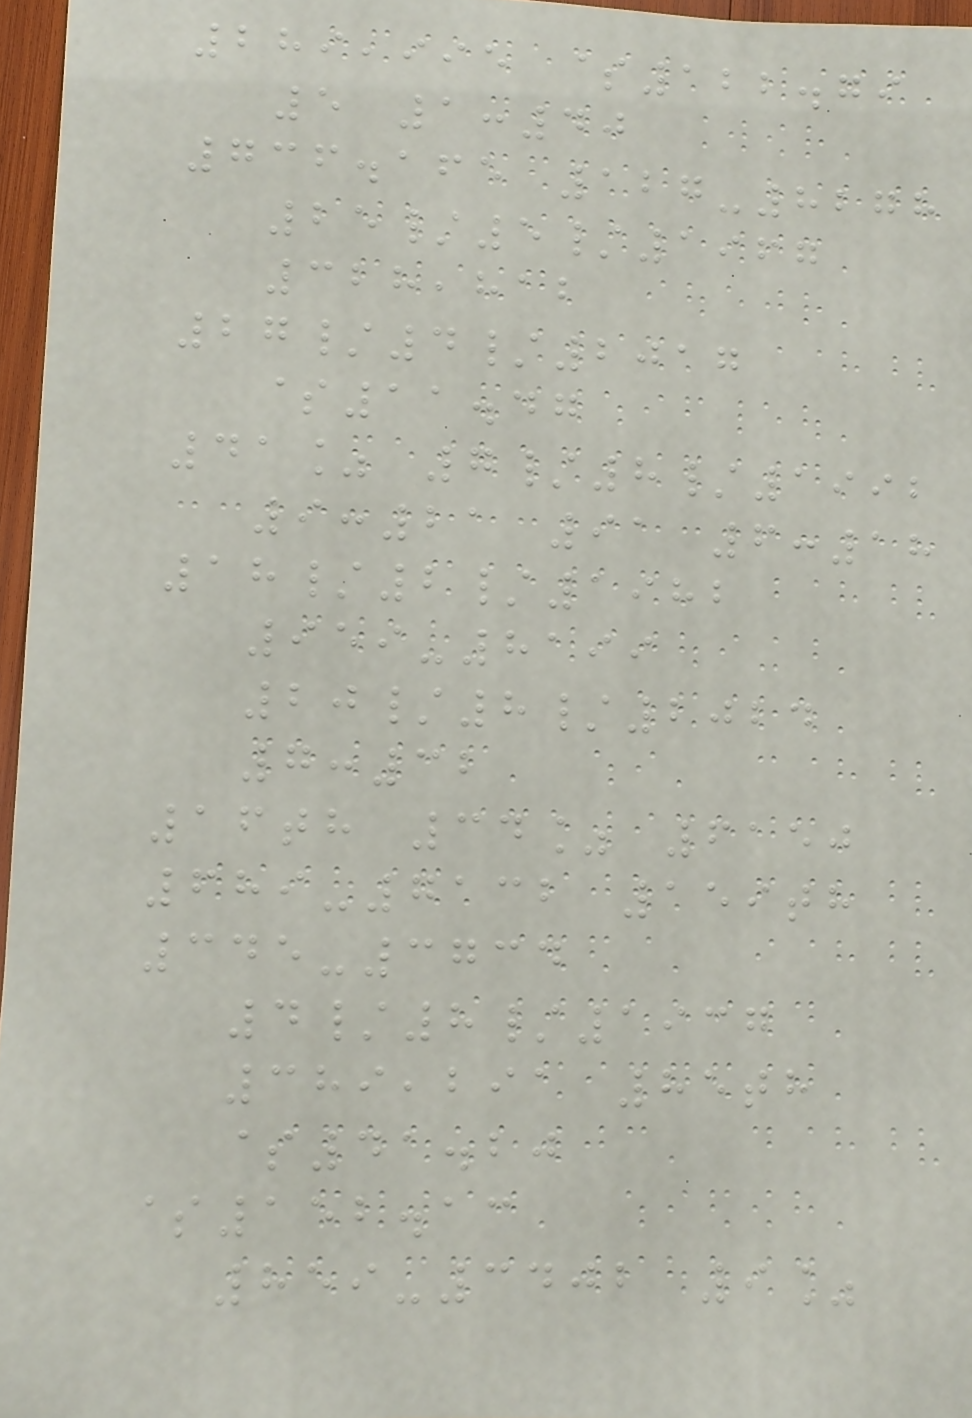289,995 $122.79
5 1:40
736.165 127-8278
25/5/1967
328,812
27/4/2017
$11.47
41% 7/8/1992
9:21 91 6:18
18/2/1982
959-8199
20/8/2024
7:32
16th 34% 6150
689-7132 159th
345-3734
4/8/1937
389,291 85th
$41.20
$152.13
859-3402 9%
